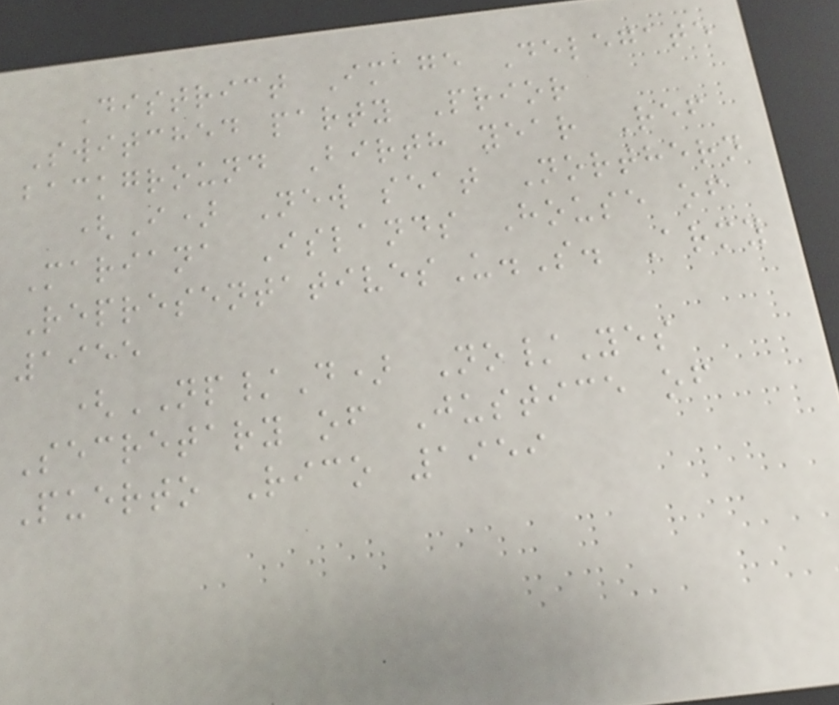District Image Delegate
Switched party Prior
background Birth year Ref
(I) New seat Northern
Mariana Islands House of
RepresentativesU.S. Army
1955
(NP/D) No/Yes
Secretary of Justice of
Puerto Rico 1959
